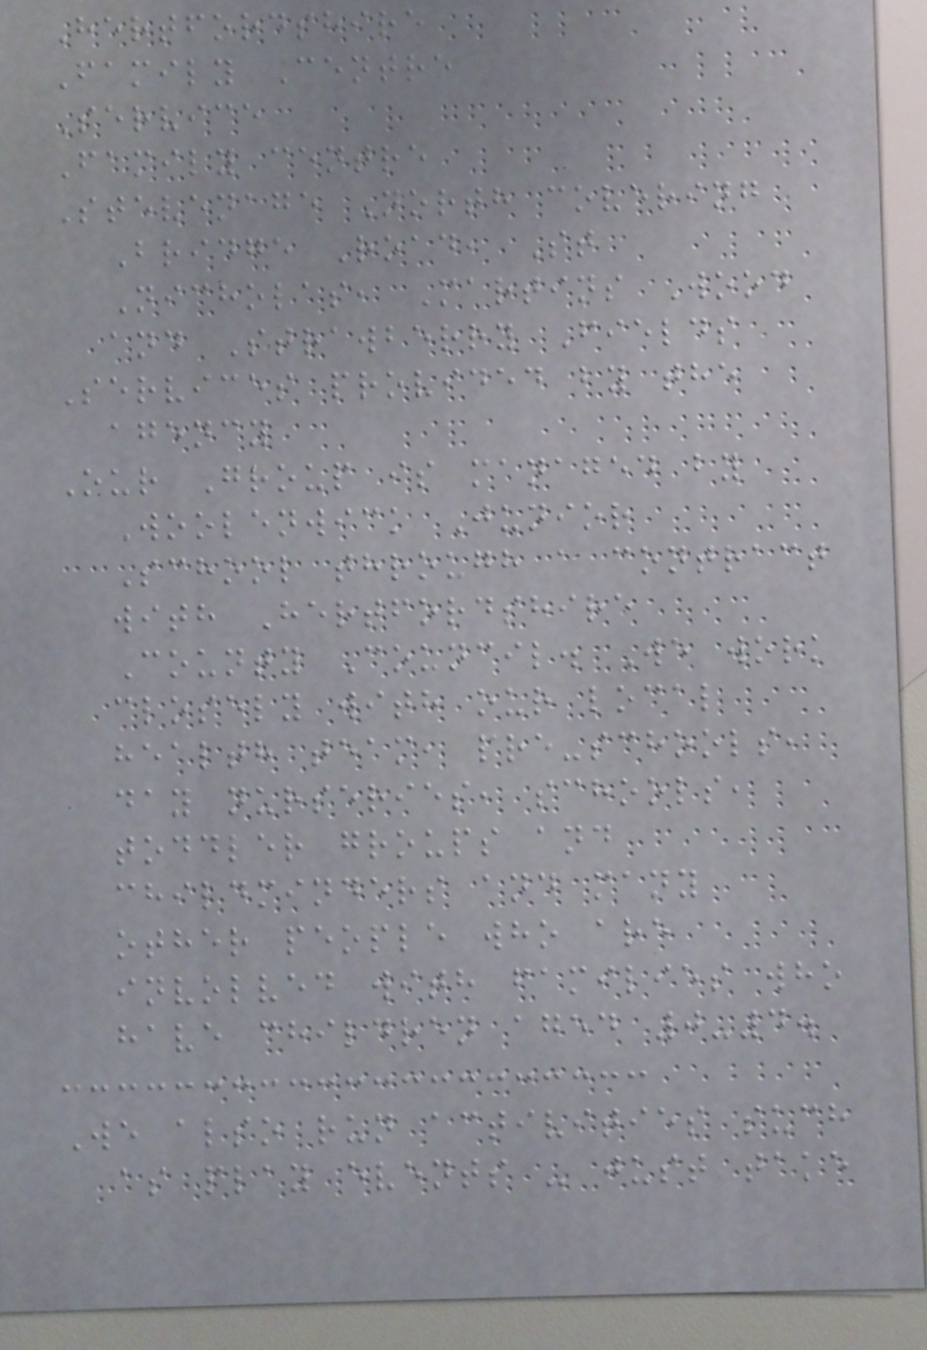Hertfordshire
Family Centre
Service
Family centre
Stevenage North covering
Bridge Road, St
Nicholas, Martins Wood
and Strawberry Fields
Services provided by the
agency
Our Group is managed by
Woolenwick Junior
School through a contract
with Hertfordshire
County Council. We work
closely with our local
health team, pre-schools,
day nurseries, schools,
toddler groups and
childminders and many
other people who are
involved with families who
have children aged 0-4.
We also run activities such
as play events - just take
